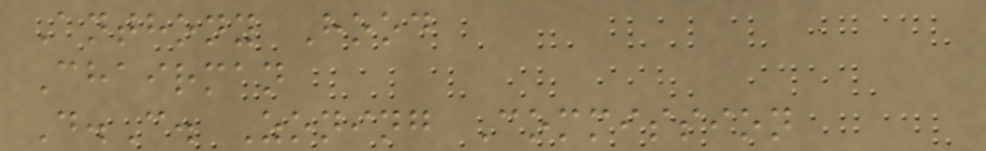Anthony Hood
Chairman
D.C. Zoning Commission
